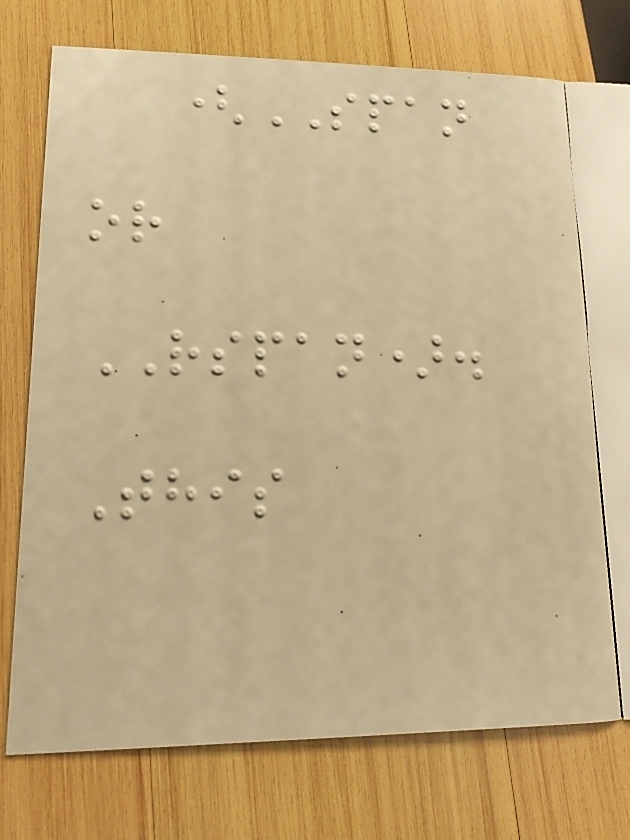(SPAN
or
RSPAN).
This
